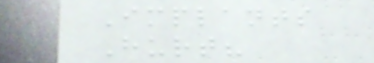Implants
Hurt?
